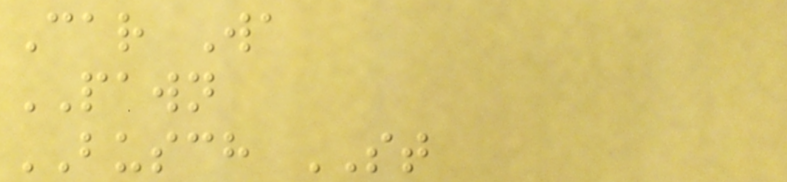Car Wa
PAWN
BUSCH ST
